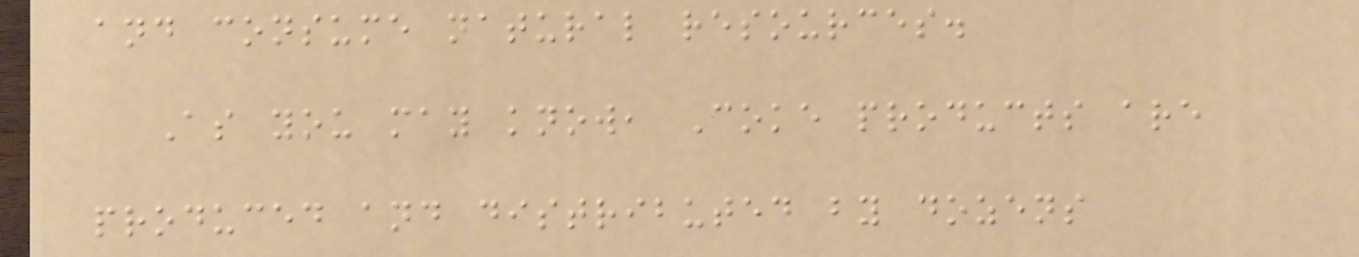and consume natural resources.
As you may know, Coke products are
produced and distributed by dozens
